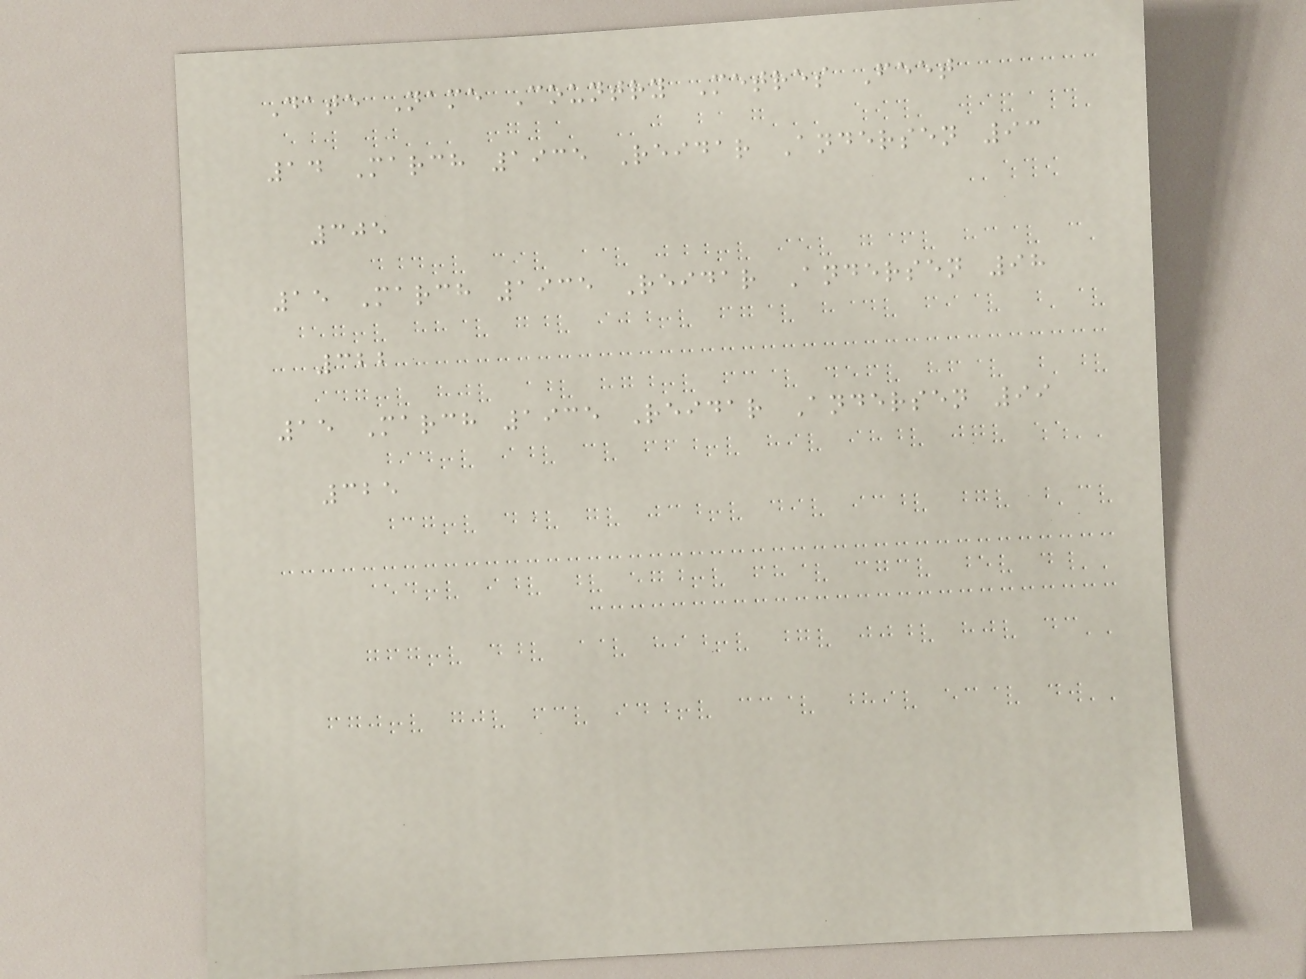Date Name Country Metres Feet
14 March 1935 Reidar Andersen 93
305
15 March 1935 Reidar Andersen 98
322
15 March 1935 Reidar Andersen 99
325
